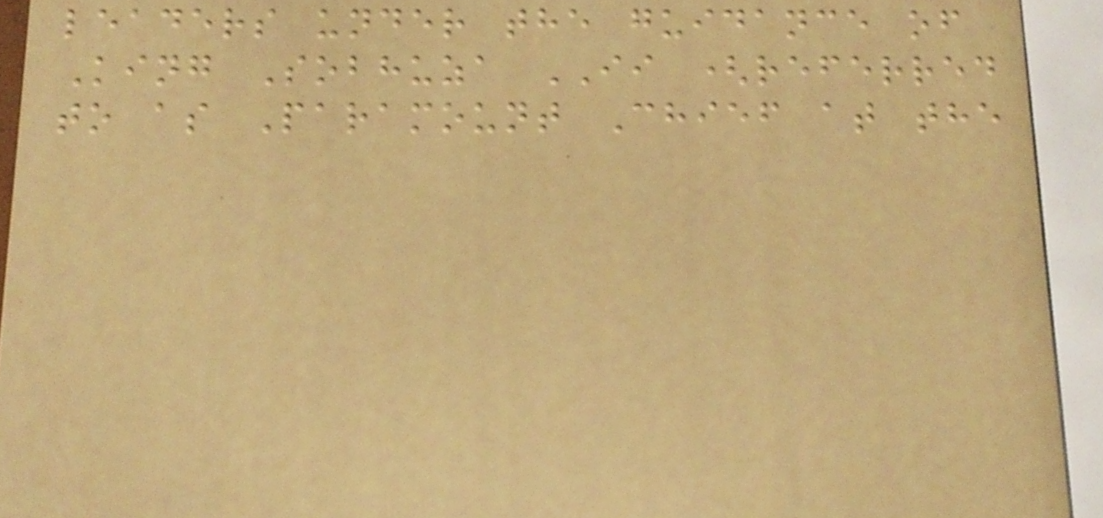leaders under the guidance of
King Sobhuza II (referred
to as Paramount Chief at the
